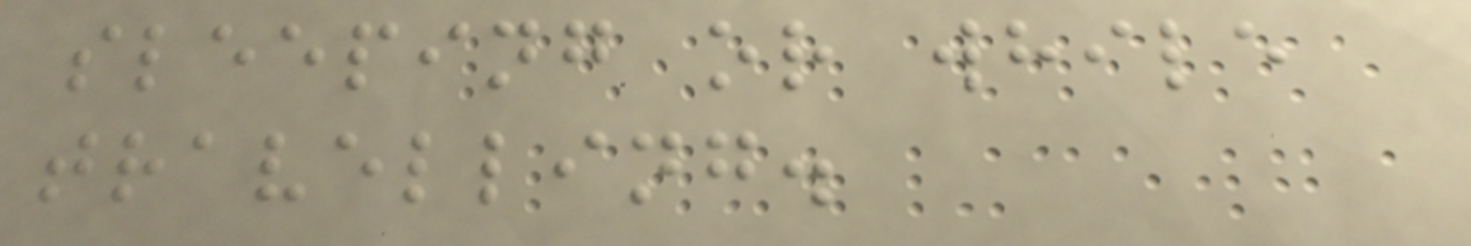sleeping or while
travelling.
